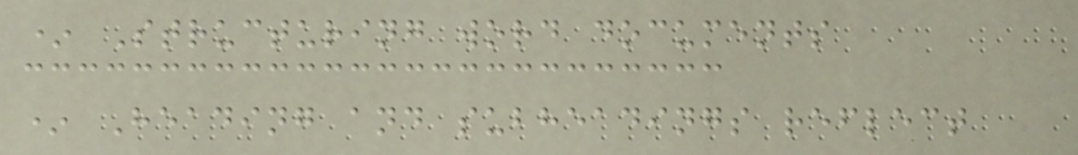* Structuring word documents
* Heading and subheadings reflect
